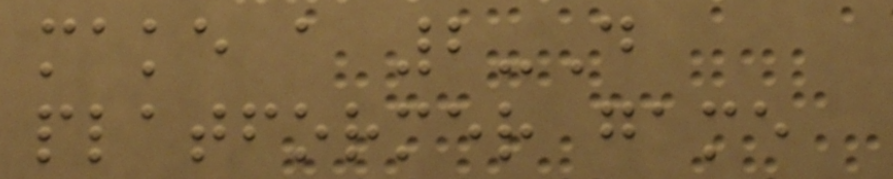make a 2-D
platformer game
